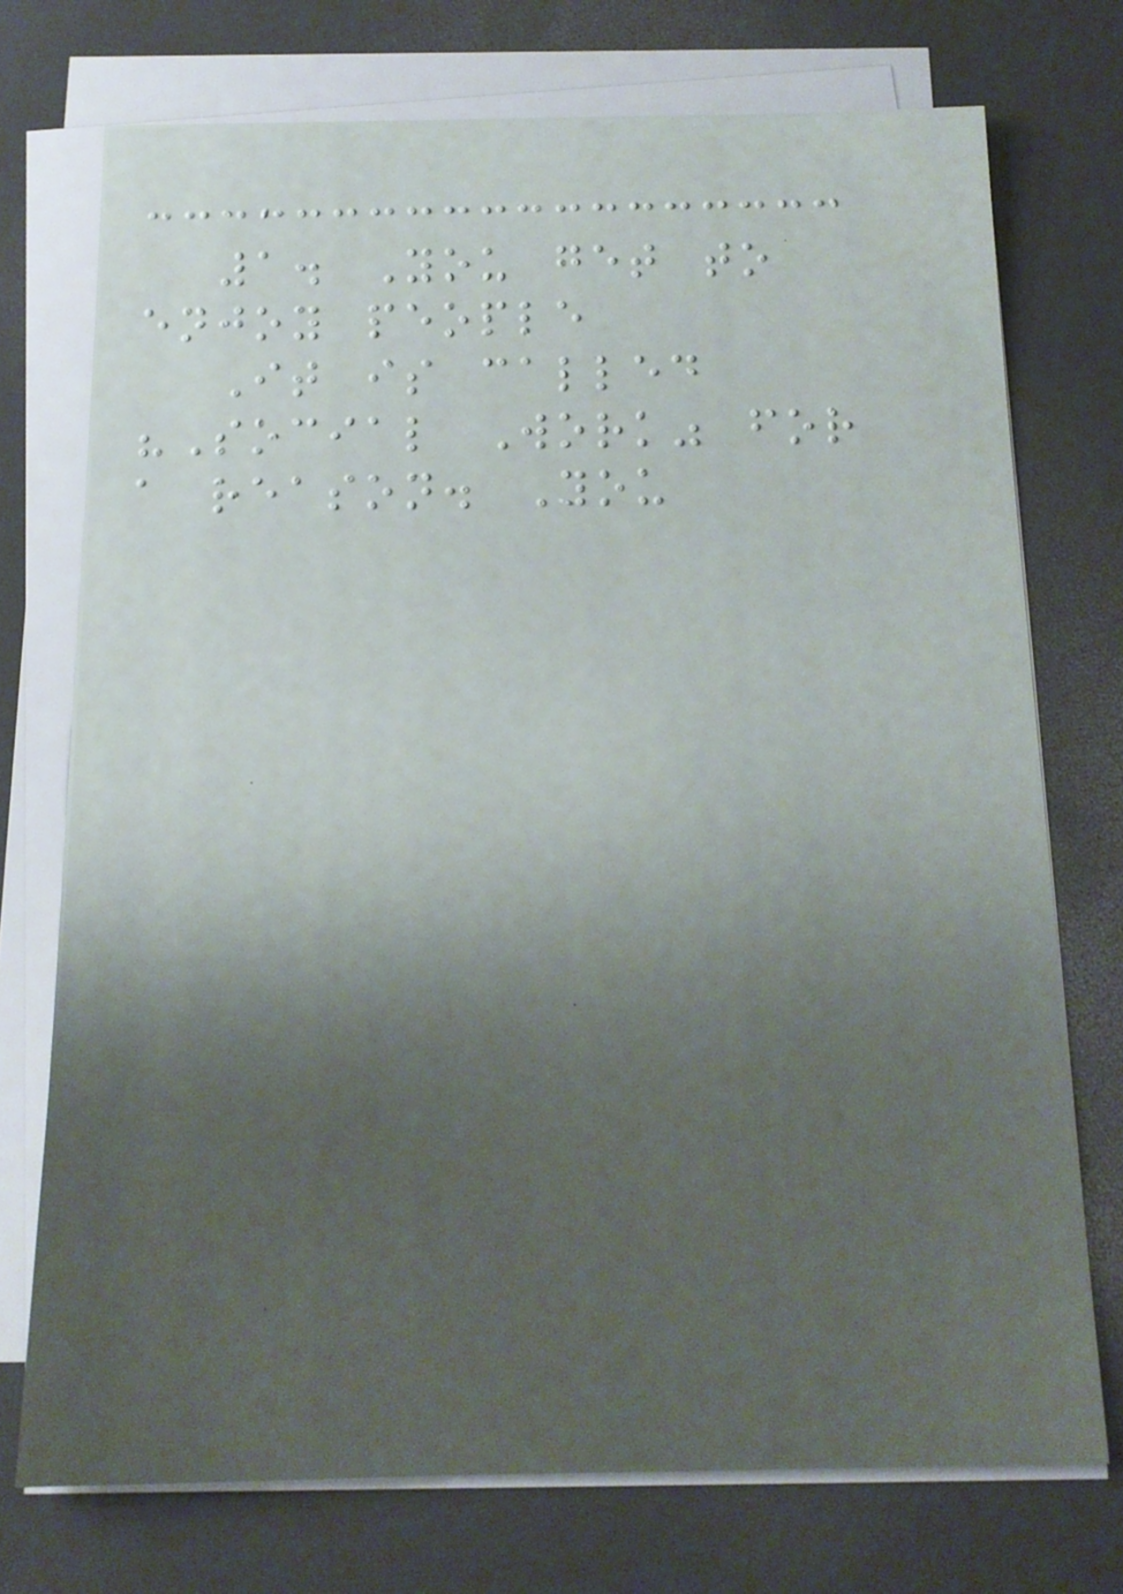1. You get to
enjoy people
It is called
"Social Work" for
a reason. You
